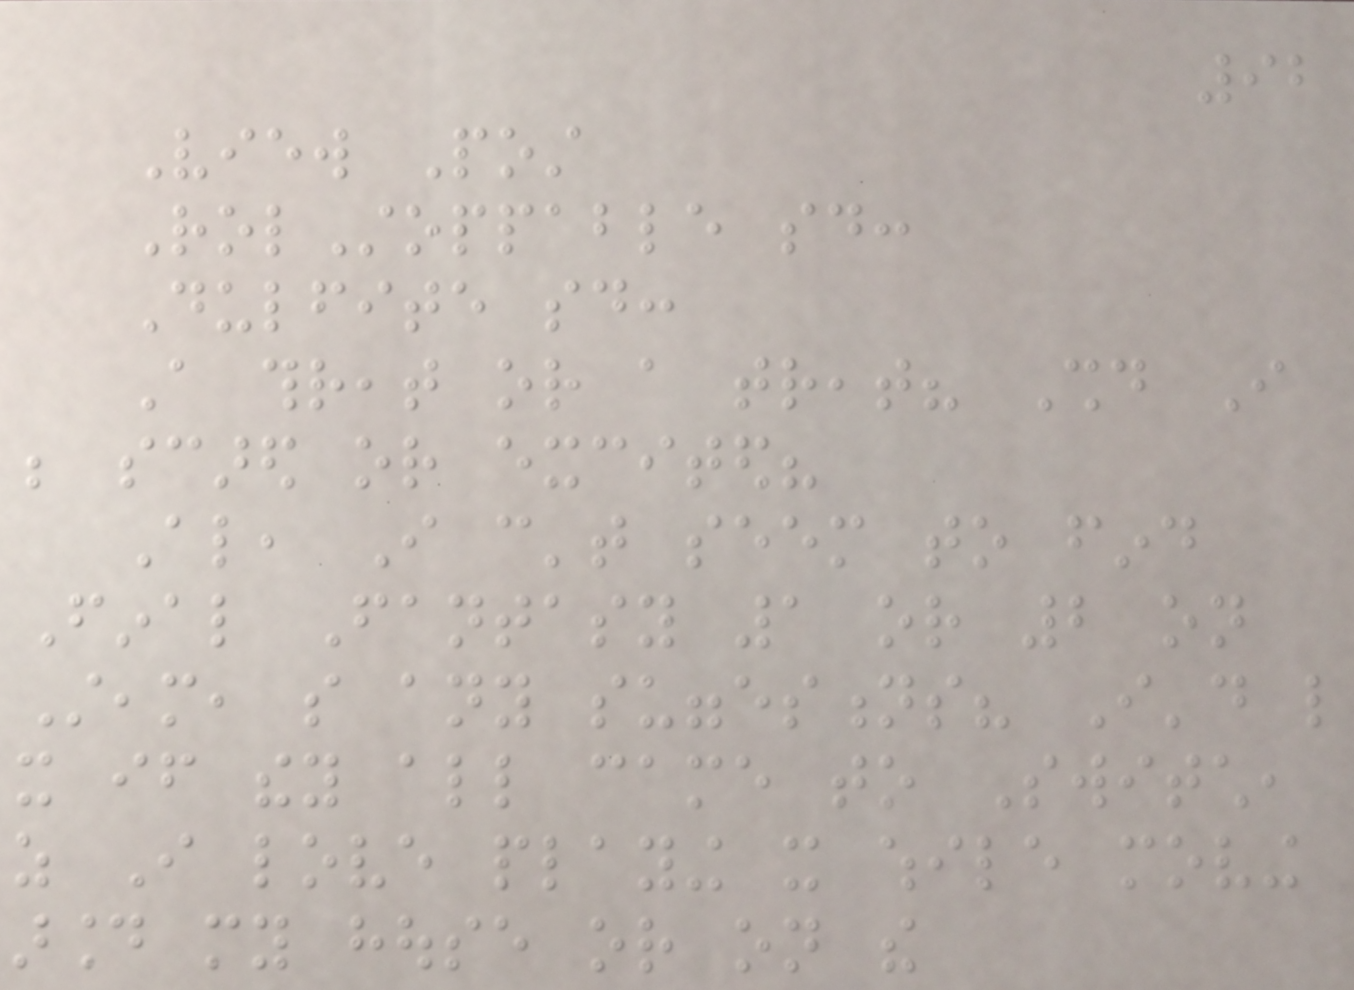92
View Post
RolStoppable said:
Dulfite said:
A threat or a treat? Should I
be scared or excited?
Also, I can't seem to find
Final Fantasy 1 or 2 on
Steam, so any suggestions? I'd like
it if they all came to Switch,
as I love playing it while moving
around my house or on the
